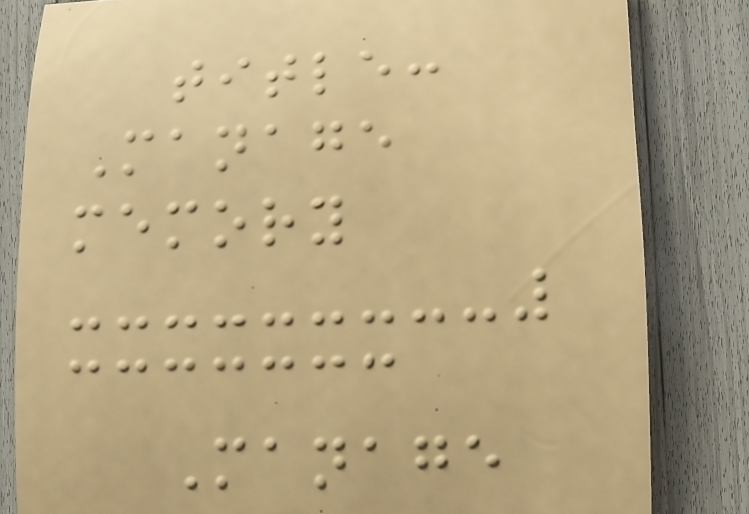title:
Manage
memory
Manage
